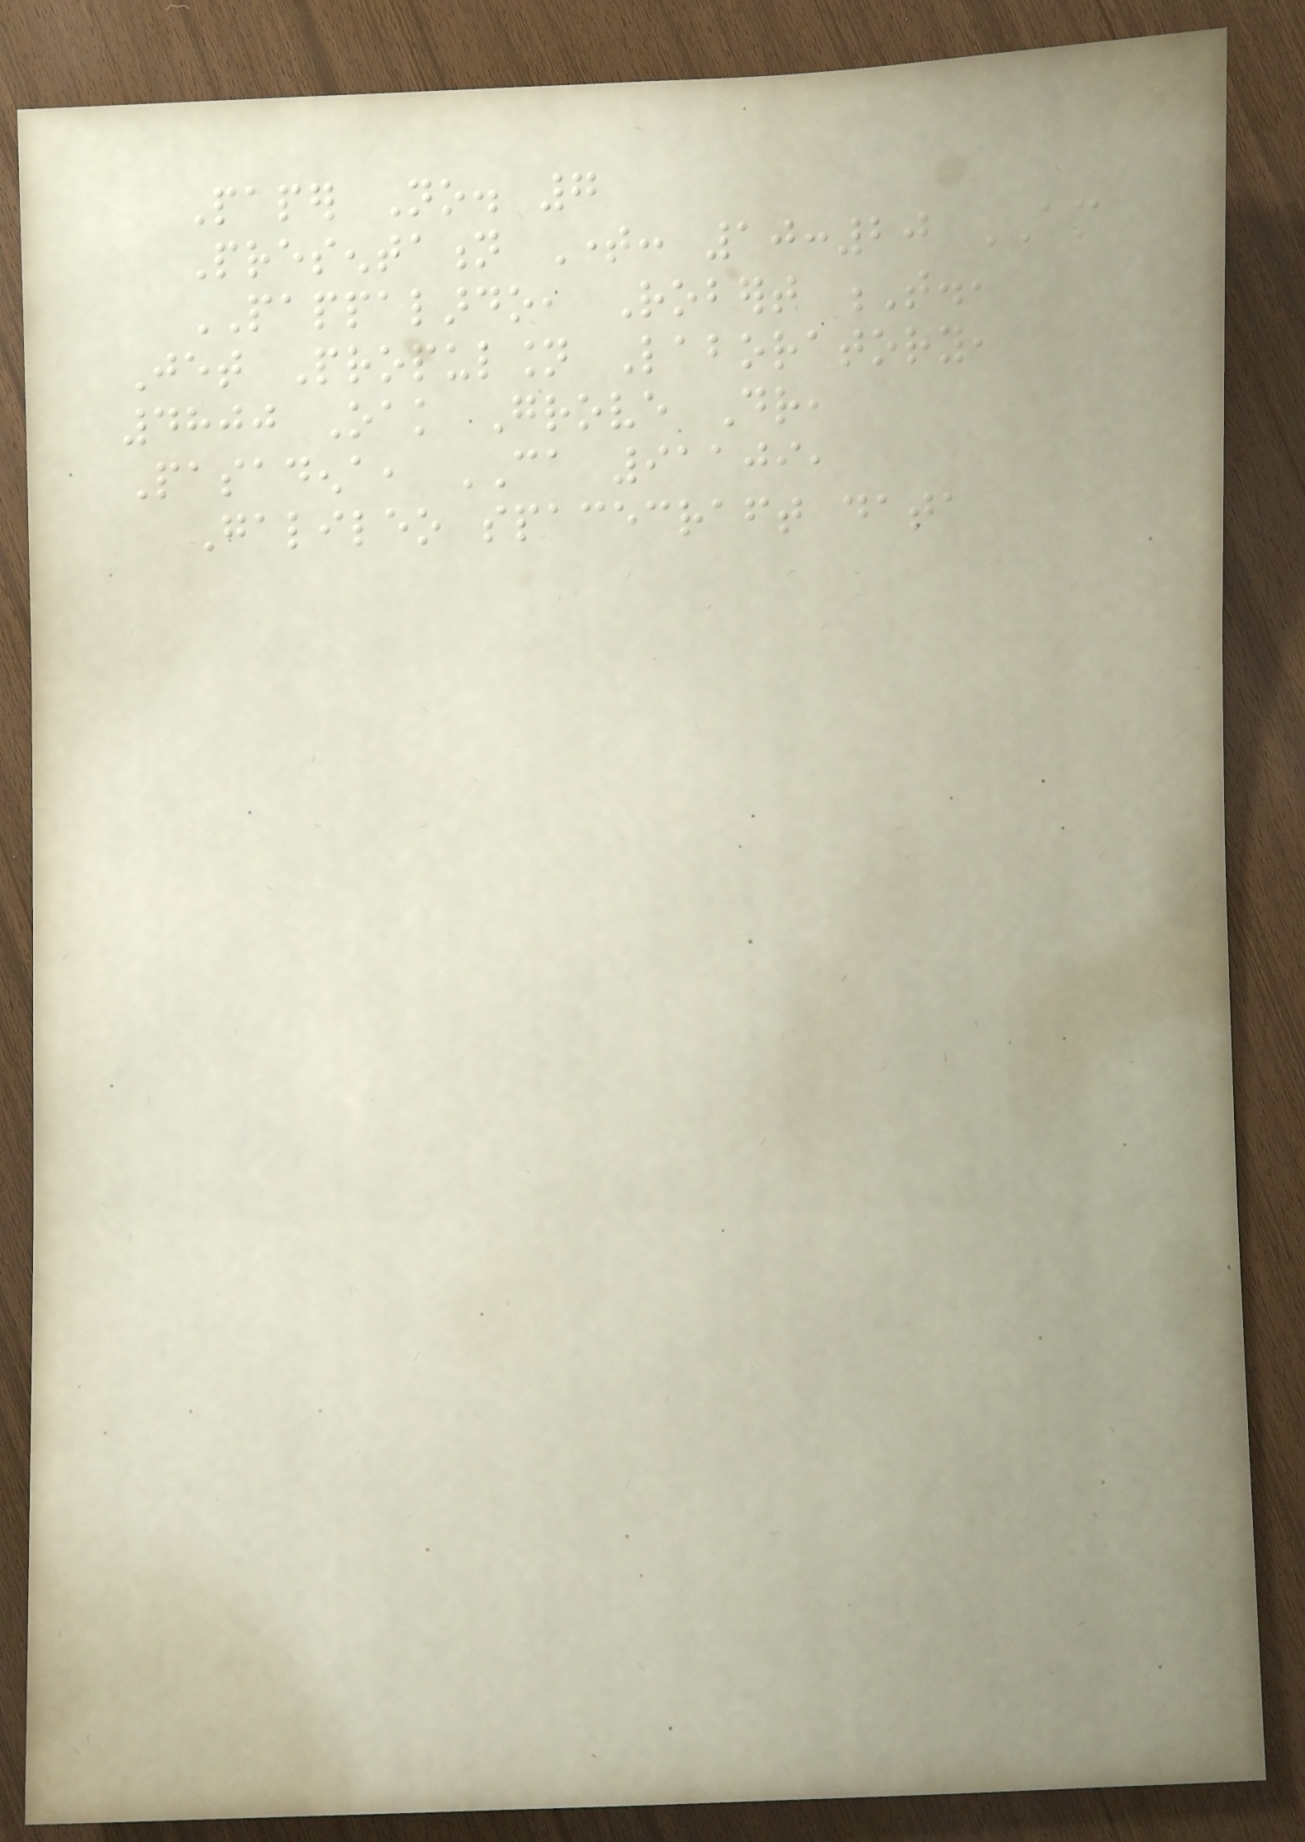Paper No. 7
Presentation Time: 10:20 AM
PAPPALARDO, Robert T.,
Jet Propulsion Laboratory,
4800 Oak Grove Dr,
Pasadena, CA 91109,
Galileo spacecraft data
